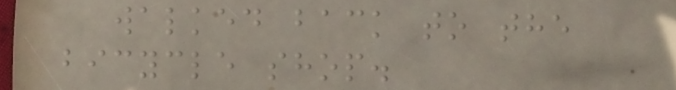walked back to the
bicycle shop.
